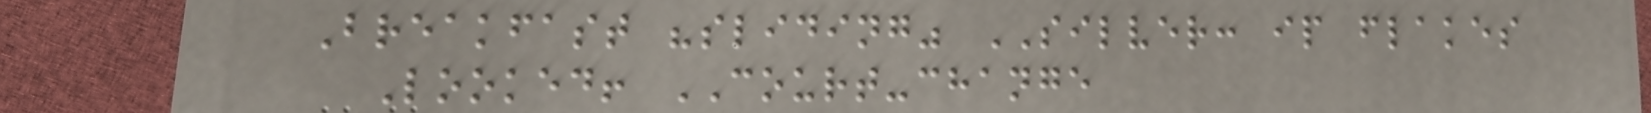Breakfast "sliding" SILVER: ip flakes
Looked! COURT-change
